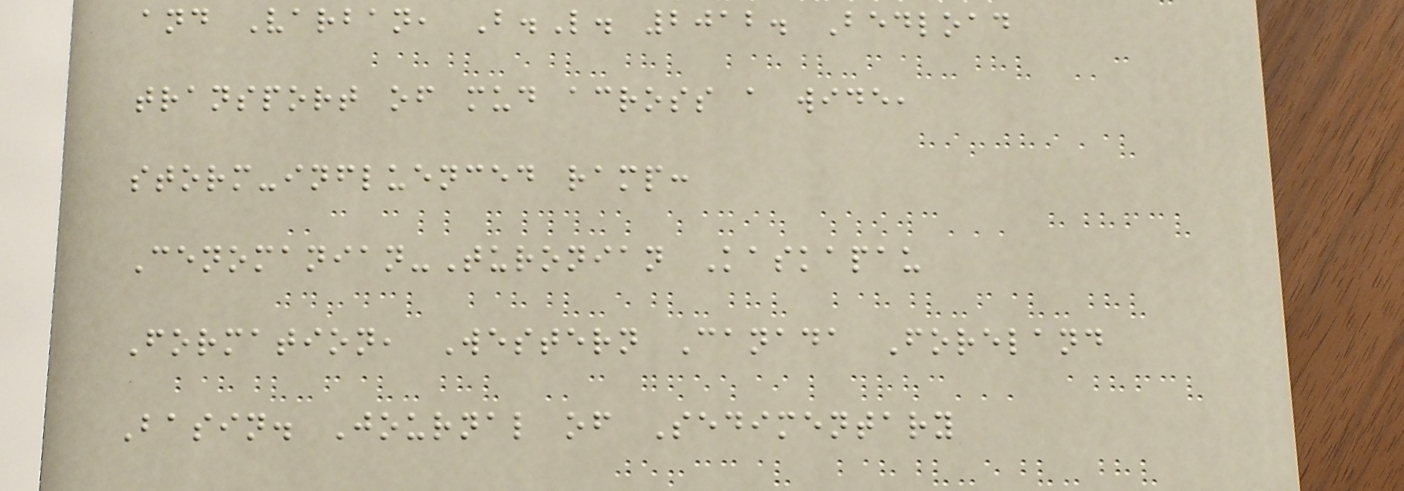and Varban, B.L. 2012. Bedload
transport of mud across a wide,
storm-influenced ramp:
Cenomanian-Turonian Kaskapau
Formation, Western Canada Foreland
Basin. Journal of Sedimentary
